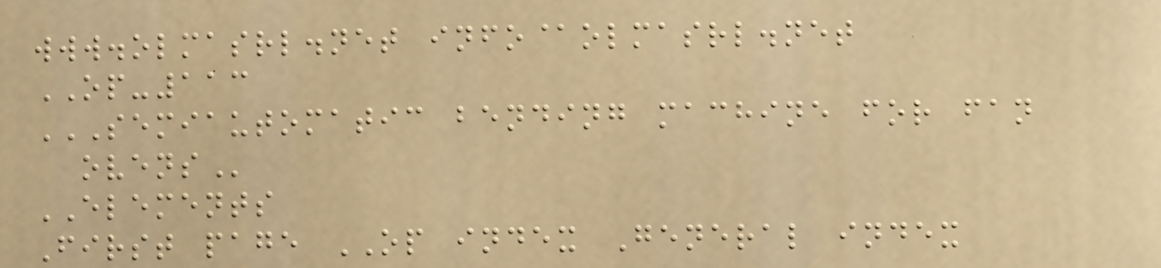www.olmasrl.net info@olmasrl.net
OP-113
SEMIAUTOMATIC BENDING MACHINE FOR FAN
OVENS
ELEMENTS
First page OP index General index
